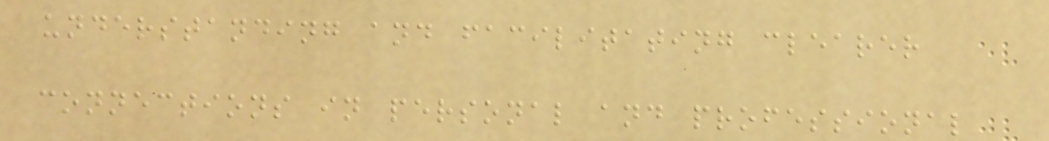understanding and facilitating clearer
connections in personal and professional
